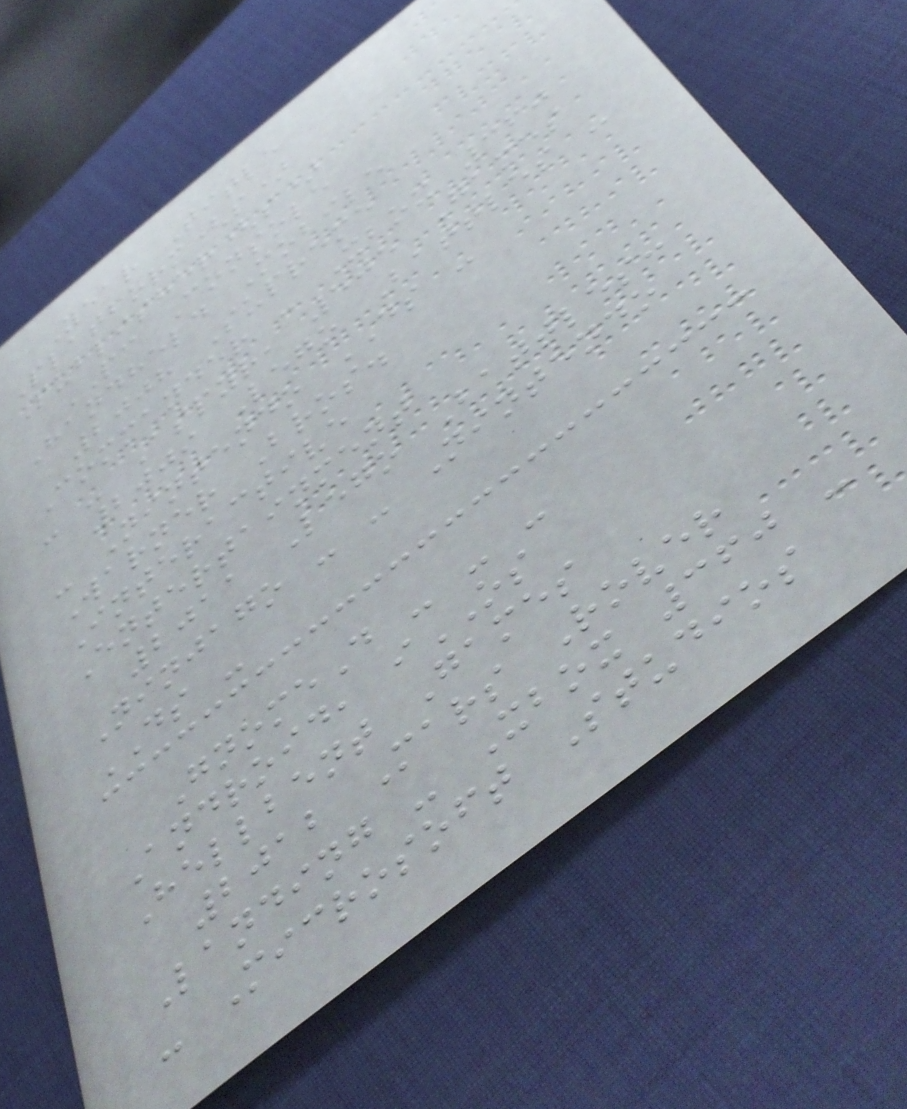Year Title
Platform(s)
Publisher(s)
PC Console
Handheld Mobile
2008 Supreme
Commander - Xbox 360
- - Aspyr, 505 Games
2009 Lego Battles -
- Nintendo DS -
Warner Bros.
Interactive
Entertainment
2011 Lego Battles:
Ninjago - - Nintendo
DS -
GnomeD - - -
Android, iOS
Hellbent Games
2012 Mars Rover
Landing - Xbox 360 -
- Microsoft Studios
